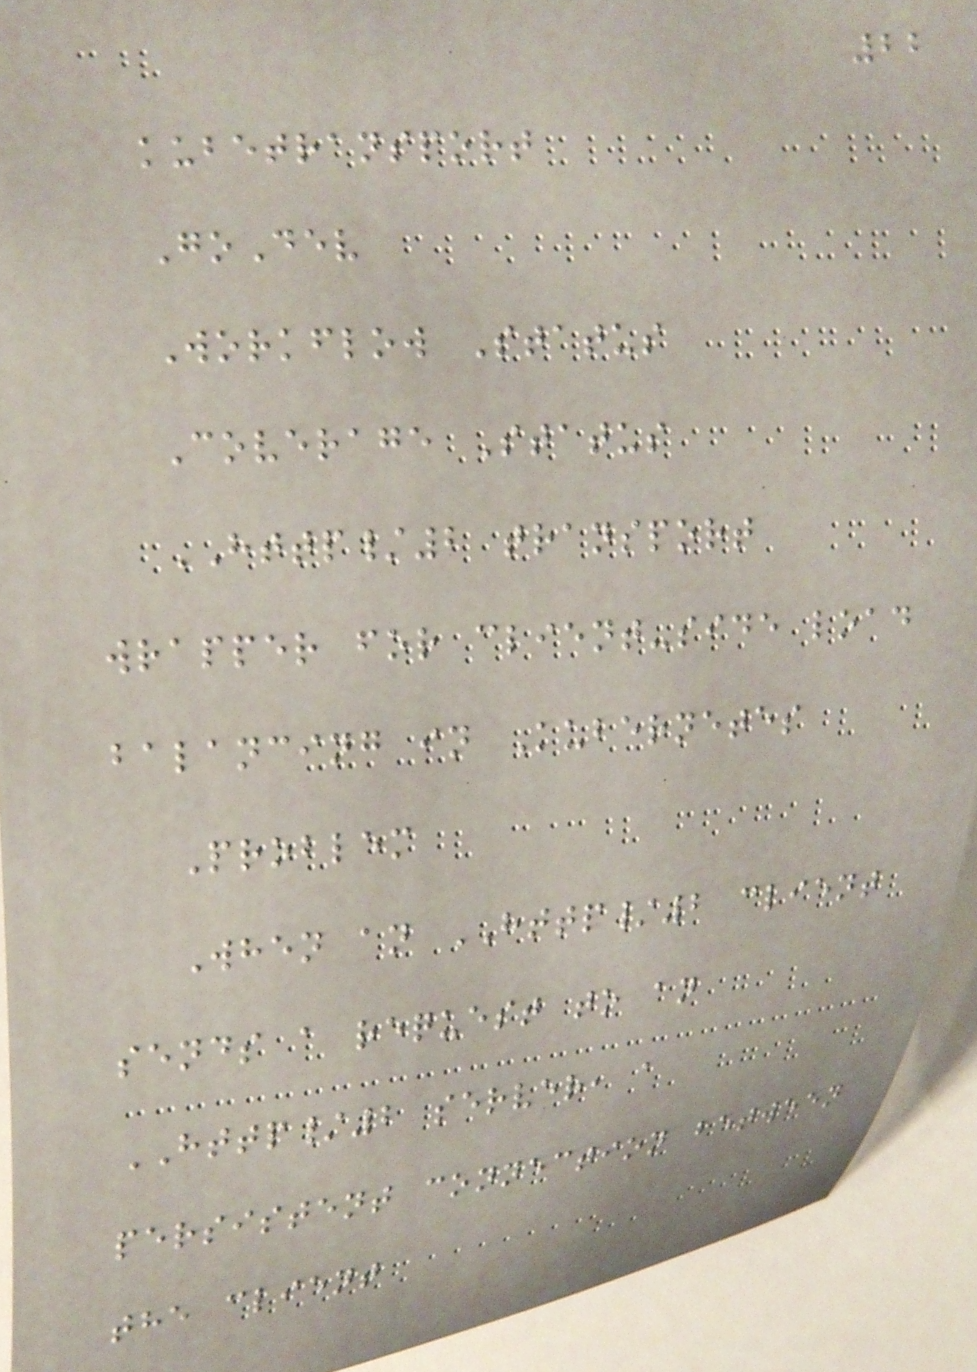22
kubetransport
GoDev
Workflow Status
Coverage Status
HTTP/2 transport
wrapper for client-side load
balancing in Kubernetes
Problem
When an HTTP/2 client
sends a request to an
HTTP/2 server, a
persistent connection between
the client
